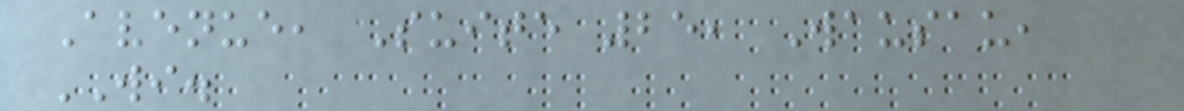Avenue, Suite 25, Wausau,
WI.
